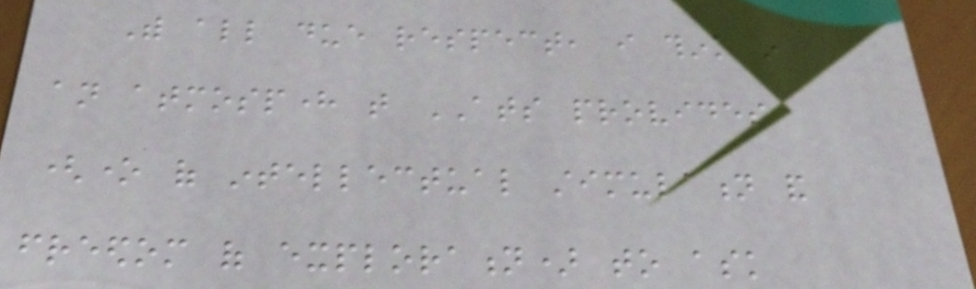With all due respect, i think in
an atmosphere that ATS provides
(one of intellectual stimulation and
freedom of exploration) to ask
